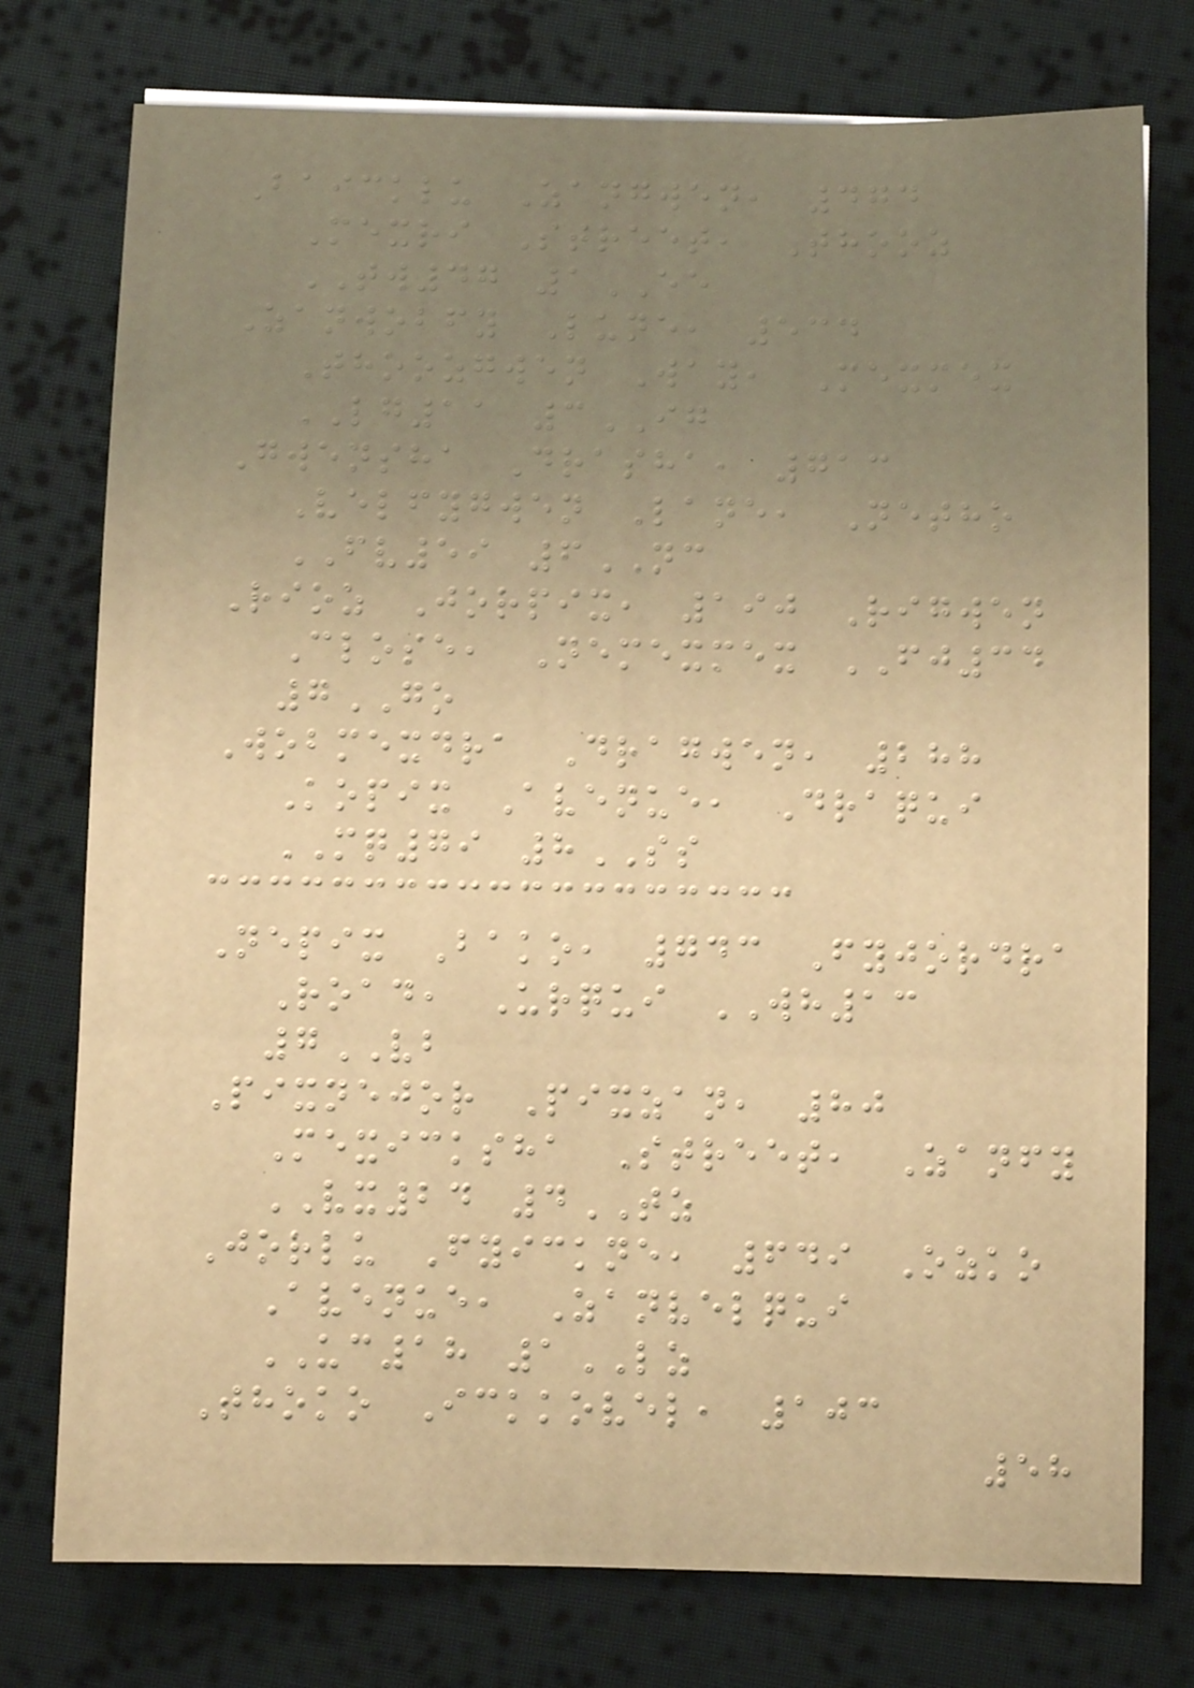Baicklu Zangwen, 474
Mexri Street, Thooz
TW47 1EE
Zanwobfy Lune, 534
Thoozgwen Way, Mexmex
LG11 3IG
Gwensha Drasha, 713
Velfygwen Lane, Netho
FV59 6NC
Rioz Jorpix, 190 Rigwen
Close, Nemexmex FJ34
7GO
Wobmexdra Dragwen, 288
Kopix Avenue, Draqui
MQ79 8SS
Nepix Bako, 743 Fyjordra
Road, Urqui WH13
7VB
Pixnejor Pixzan, 80
Mexicksha Street, Zanfy
VX24 4TZ
Jorlu Fyickne, 649 Ozko
Avenue, Zanvelqui
UC18 1LZ
Thoko Ickkovel, 103
58
